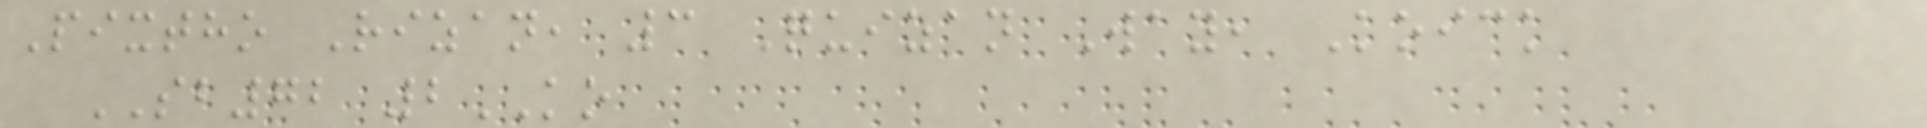Pixtho Rizan, 3 Quizan Way, Koick
SB72 2KO
